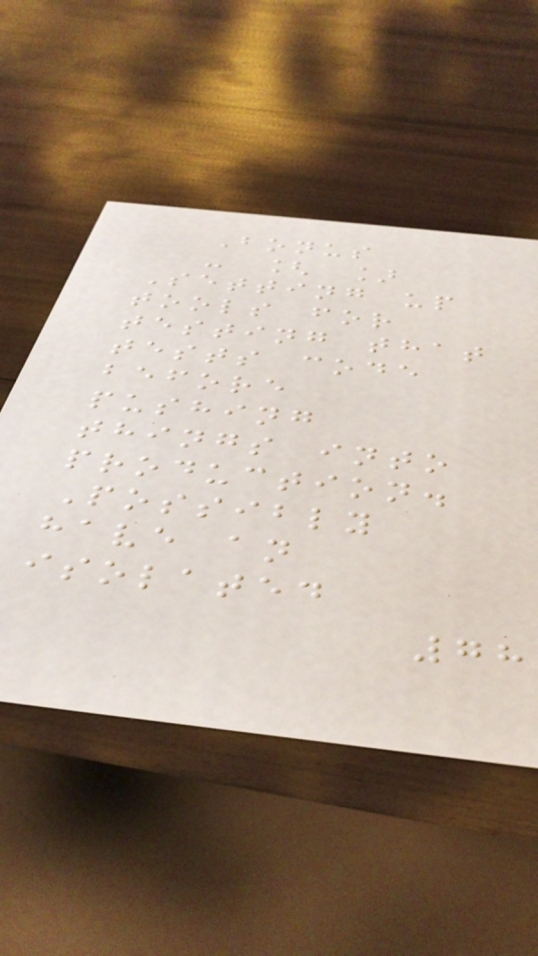Bonus
- [ ]
Setting up
tools for
testing that
tests code
before
pushing
things into
production.
Possibly
have an
isolated
78
